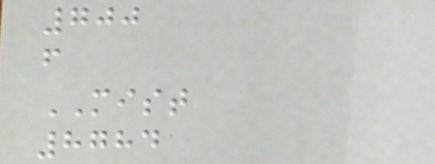700
f
MIST
8784
